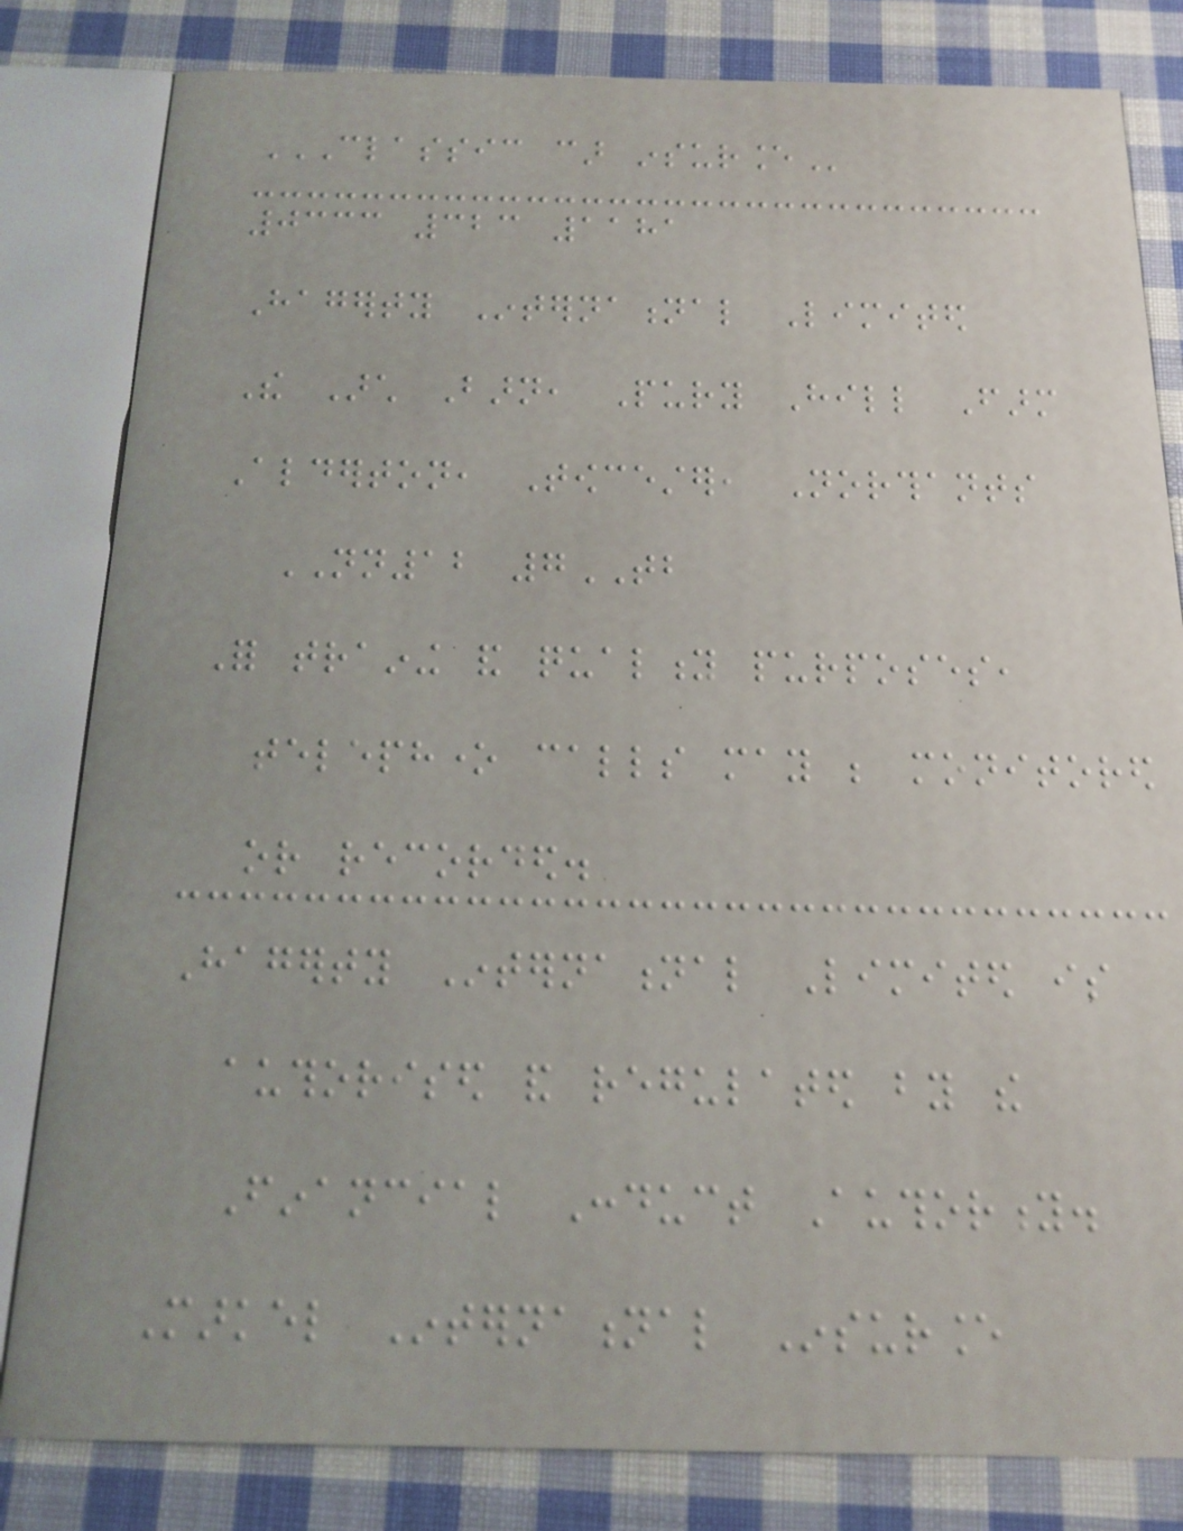CLASSIC CAR INSURANCE
0333 323 1181
Hagerty International Limited
The Arch Barn, Pury Hill Farm
Alderton, Towcester, Northants
NN12 7TB
For training and quality purposes,
telephone calls may be monitored
or recorded.
Hagerty International Limited is
authorised and regulated by the
Financial Conduct Authority.
Markel International Insurance
